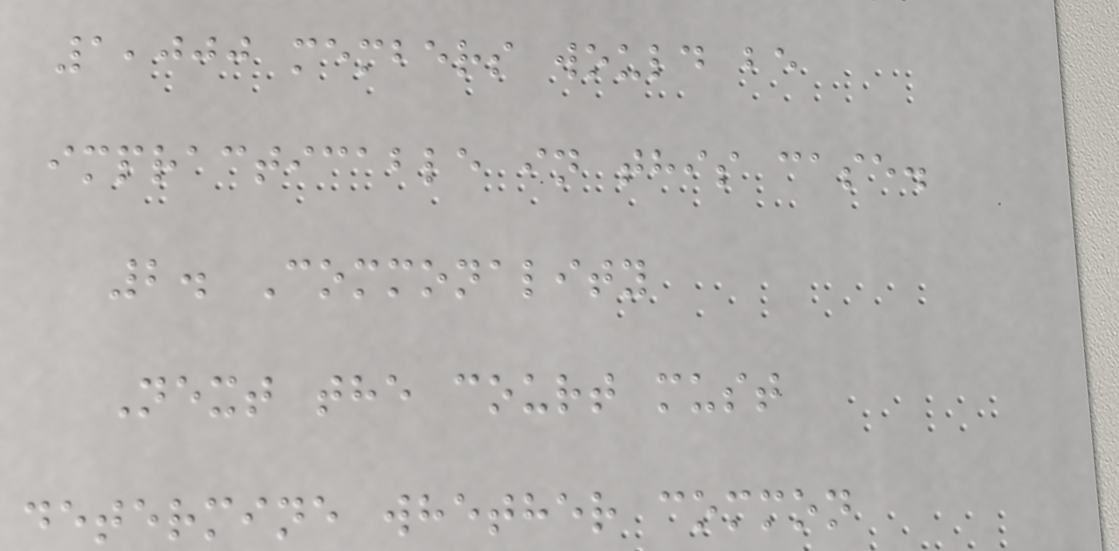1,000 members would be
impracticable in this case.
2. Commonality
Next the court must
determine whether common
